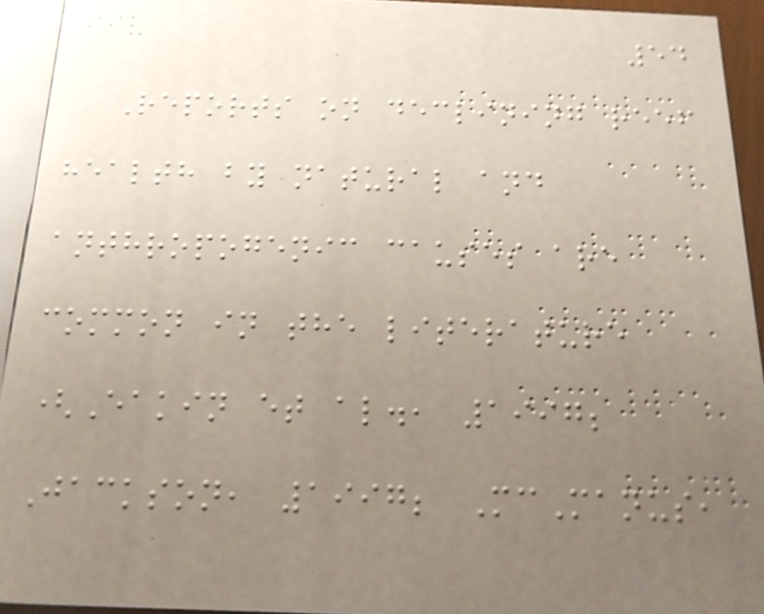54
Reports on declining reef
health by natural and
anthropogenic causes are
common in the literature
(Eakin et al., 1997;
Jackson, 1997; McManus,
